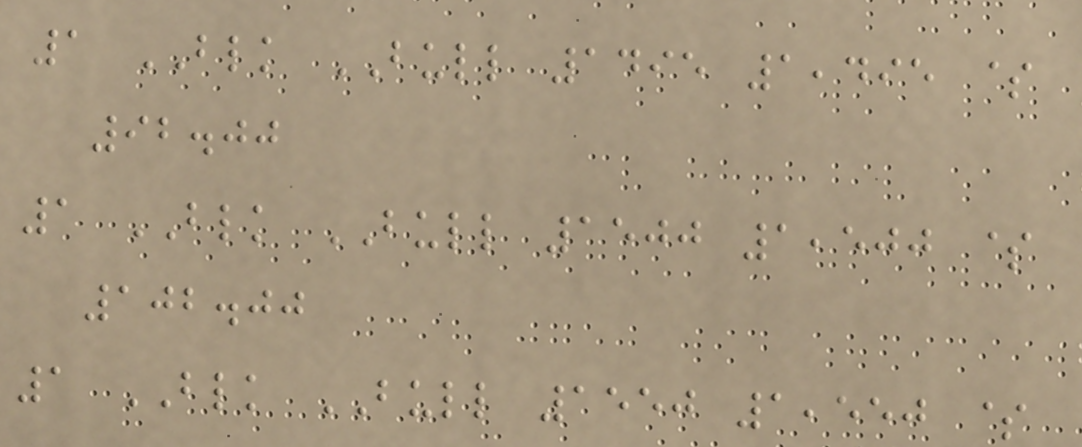1 BLK BULL 1495 1,495 $
92.00
1 BLK BULL 1500 1,500 $
102.00
1 BLK BULL 1550 1,550 $
